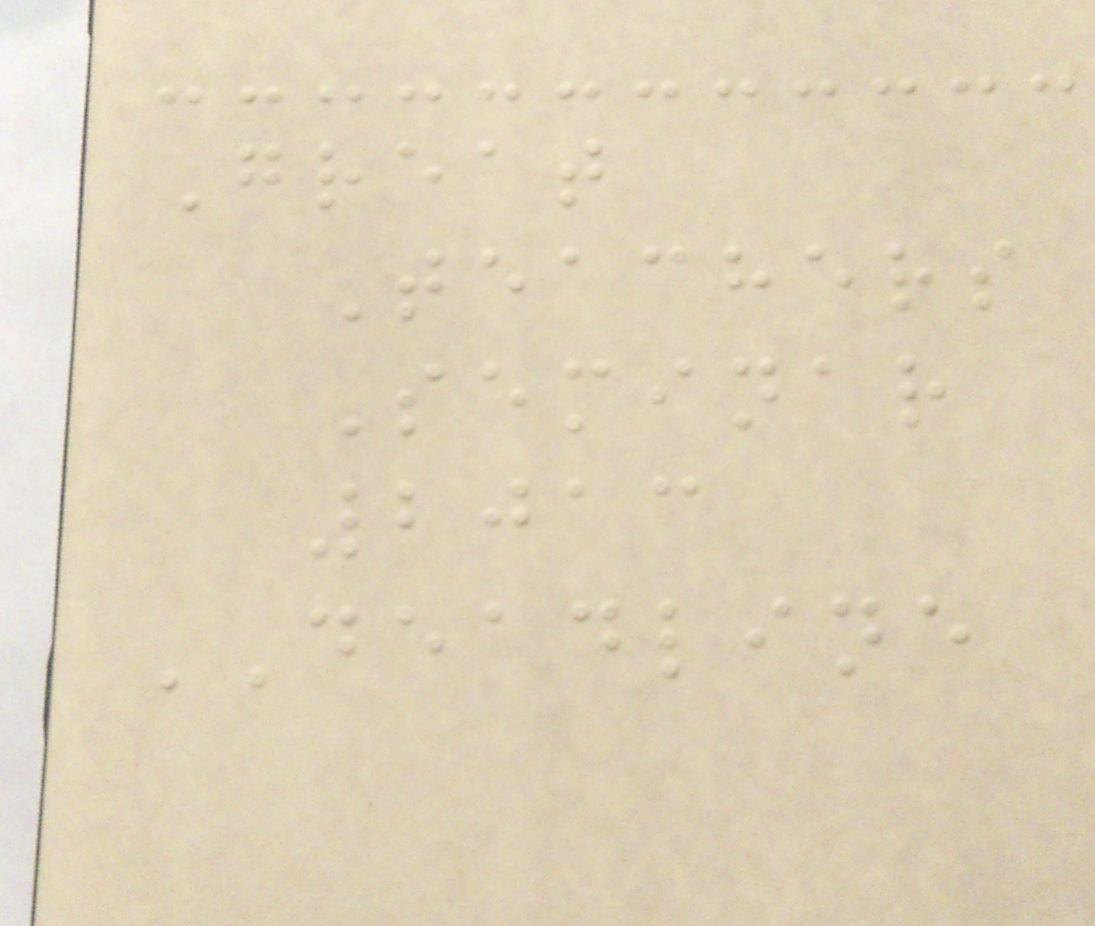Great
Teachers
Seminar
2013
DEADLINE
